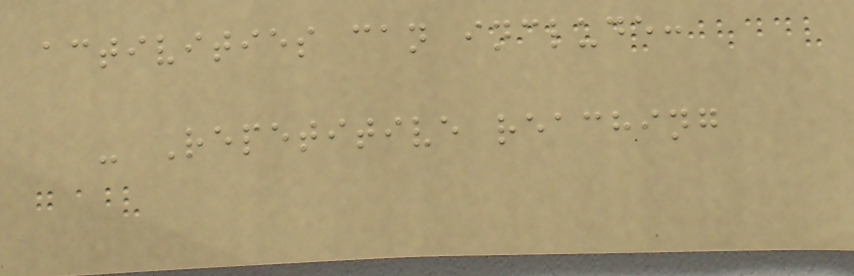activities can include:
- Repetitive reaching
